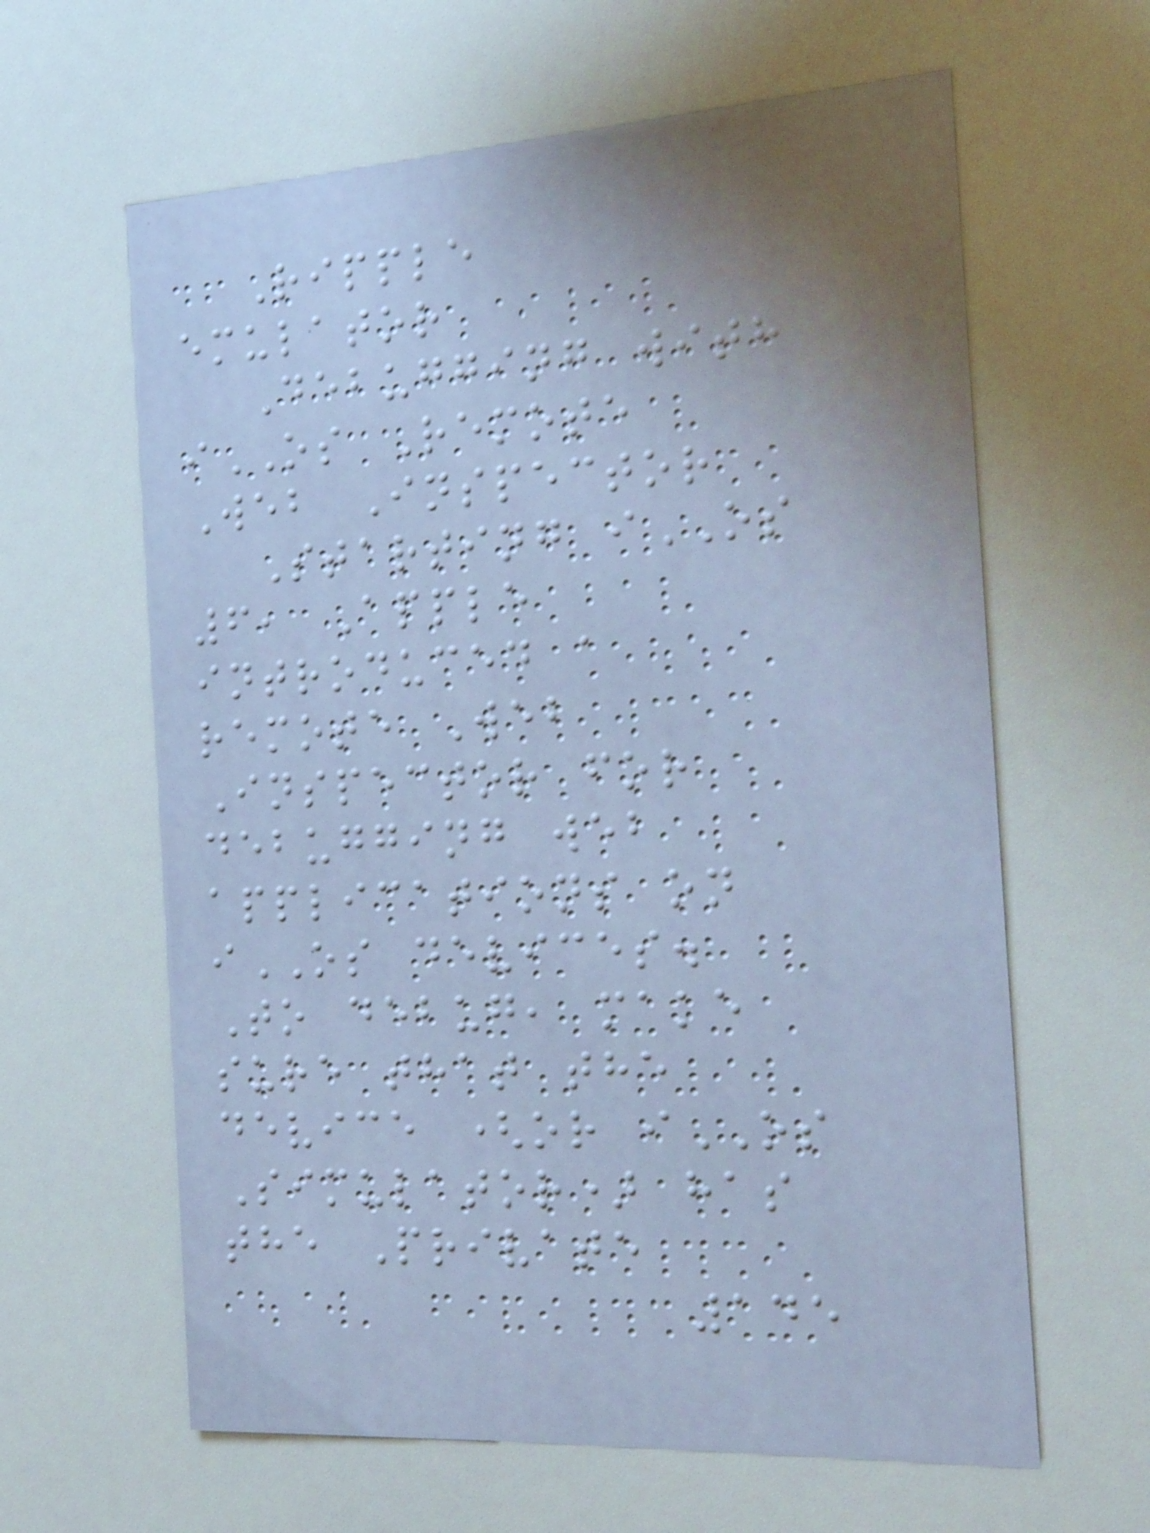Ripple
emulator
Debugging with
iOS Remote
Web Inspector
Starting iOS
6, Apple
introduced a
remote Web
Inspector for
debugging web
applications on
iOS devices.
To debug, make
sure that the
device (or iOS
Simulator) has
the Private
145
